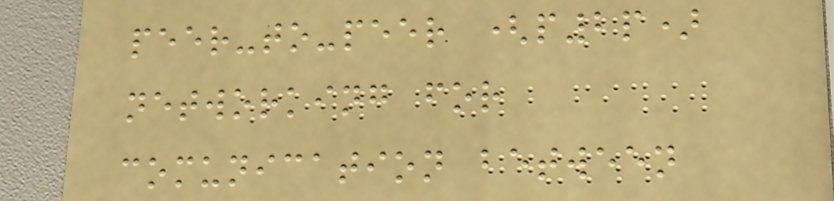peer-to-peer (p2p)
networking for
comunication between
